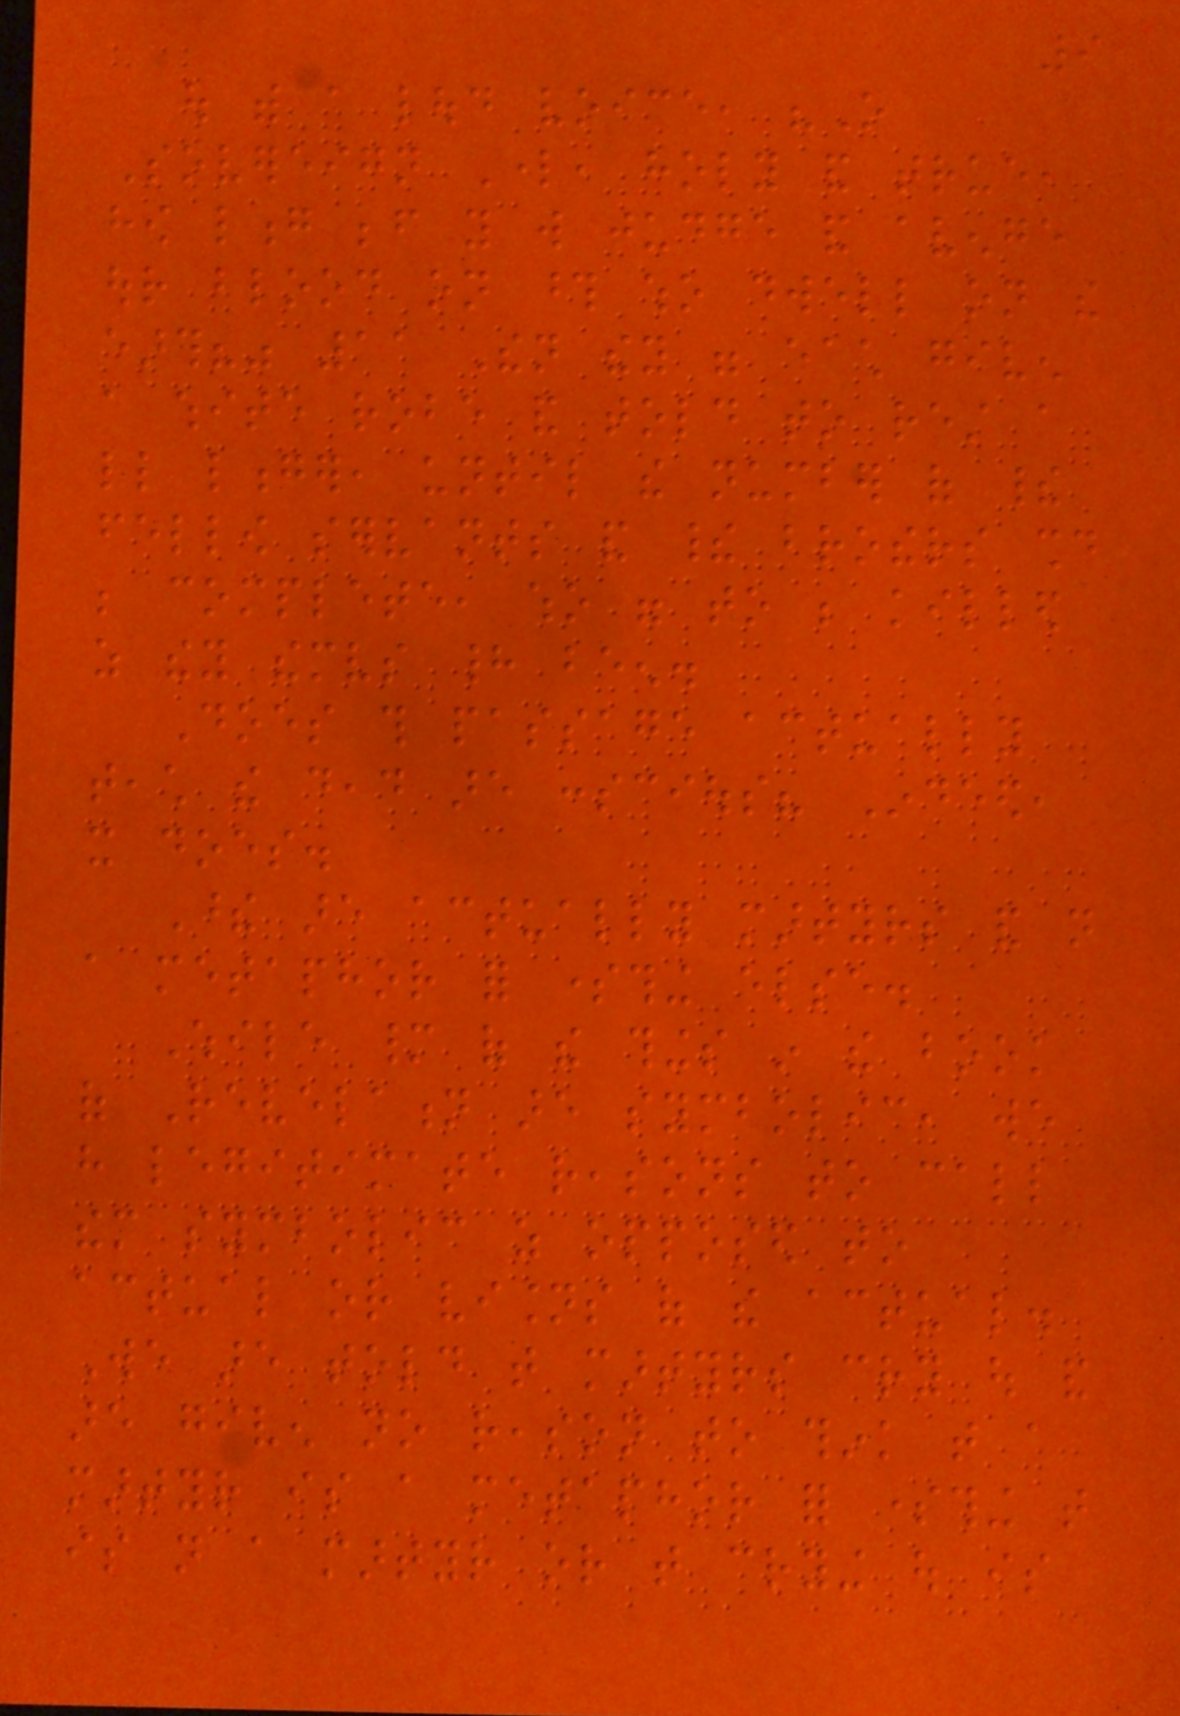9
out with a loud voice, "O
Sovereign Lord, holy and true,
how long before you will judge and avenge
our blood on those who dwell on the
earth?" 11 Then they were each given
a white robe and told to rest a
little longer, until the number of their
fellow servants and their brothers should
be complete, who were to be killed
as they themselves had been.
Does this passage actually
teach the dead are conscious? Indeed,
it does.
These are actually martyrs and not
a metaphor for something else.
While many of the things in the book
of Revelation are symbolic, we
have legitimate reasons to call
them symbolic as opposed to
actual or visions of the actual.
We are told that martyrs cry out and
are given no reason to think that a
martyr is a metaphor for something that
is not a martyr or that crying out is
